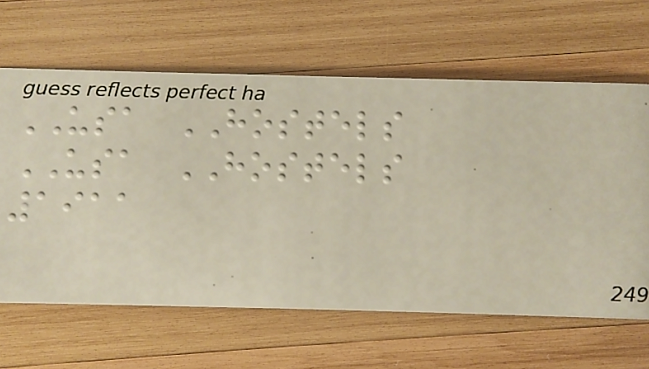USA HOSTELS
USA HOSTELS
1911
